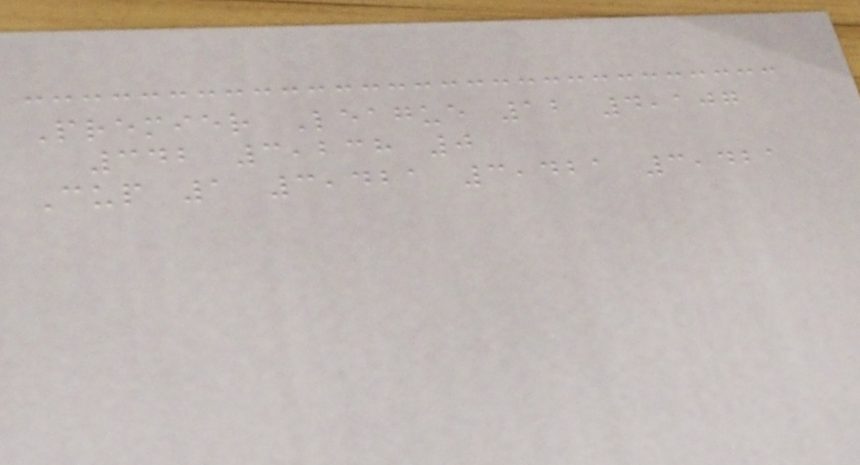Premier League 12 4,107
342 3,238 0
Cup 1 3,421 3,421 3,421
